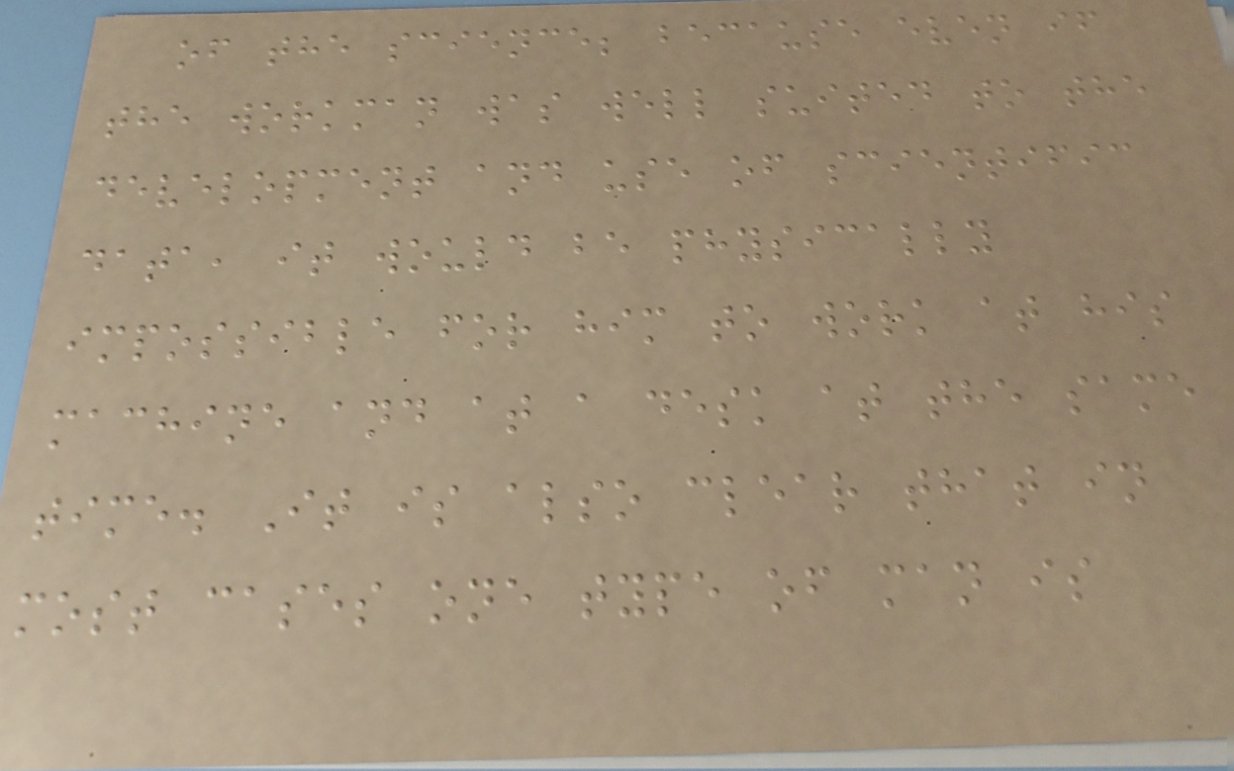of the science; because even if
the workman was well suited to the
development and use of scientific
data, it would be physically
impossible for him to work at his
machine and at a desk at the same
time. It is also clear that in
most cases one type of man is
